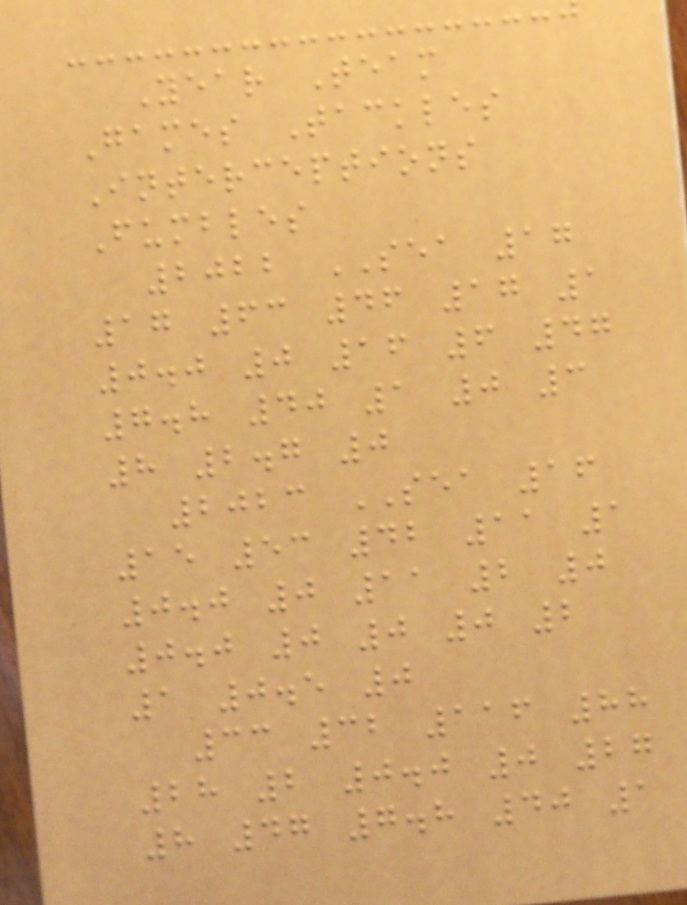Year Team
Games Tackles
Interceptions
Fumbles
2022 SEA 17
17 63 46 17 1
0.0 0 16 6 47
7.8 40 1 0 3
8 2.7 0
2023 SEA 16
15 53 42 11 1
0.0 0 11 2 0
0.0 0 0 0 2
1 0.5 0
33 32 116 88
28 2 0.0 0 27
8 47 7.8 40 1
